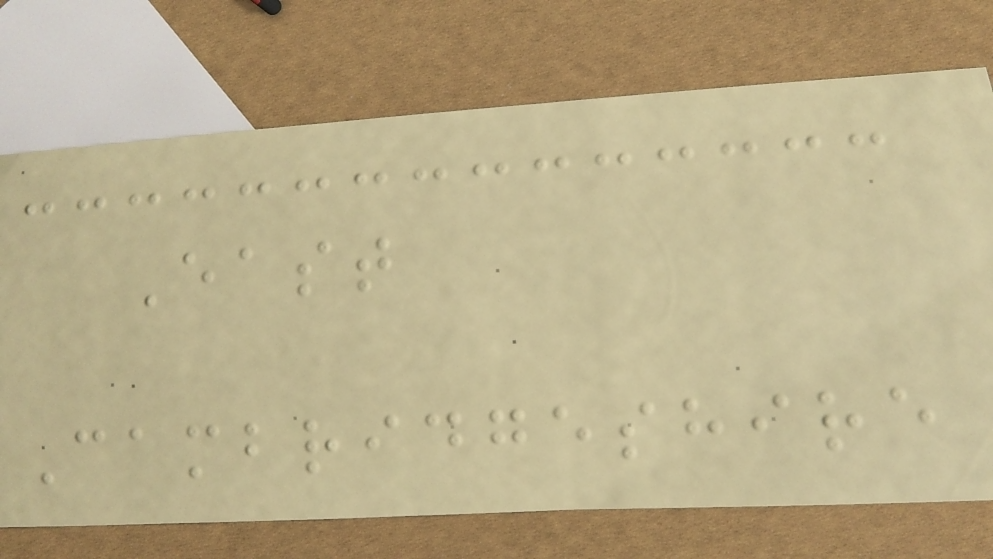East
Cambridgeshire
